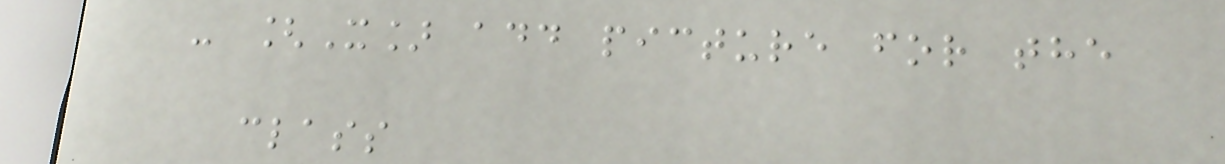- [X] add picture for the
class
